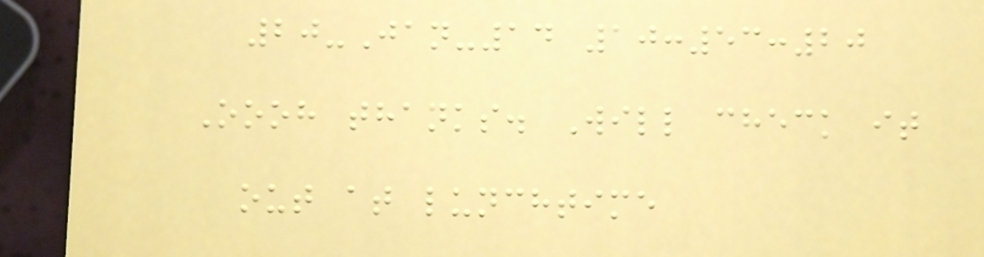20-Jan-14 10:53:20
Oooh thanks. Will check it
out at lunchtime
